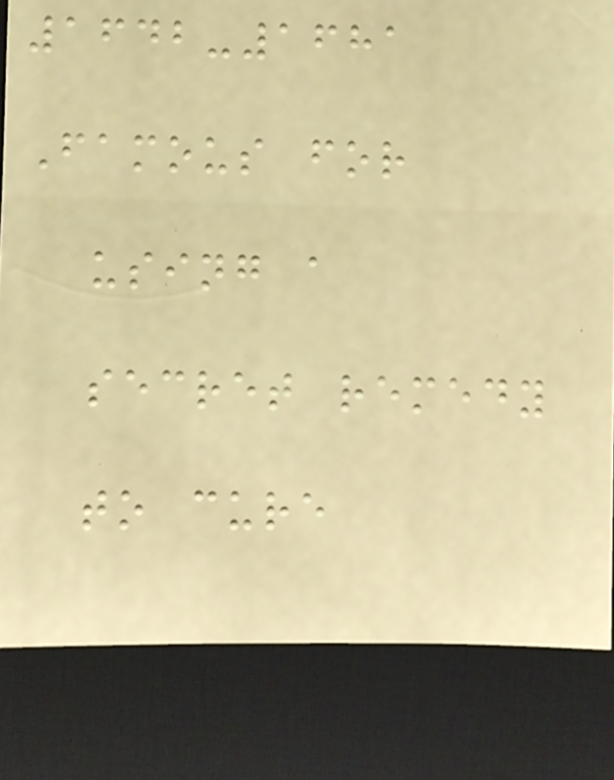1642-1681
Famous for
using a
secret remedy
to cure
